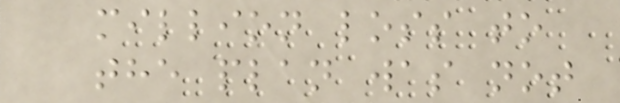million loss to
the plan was not
